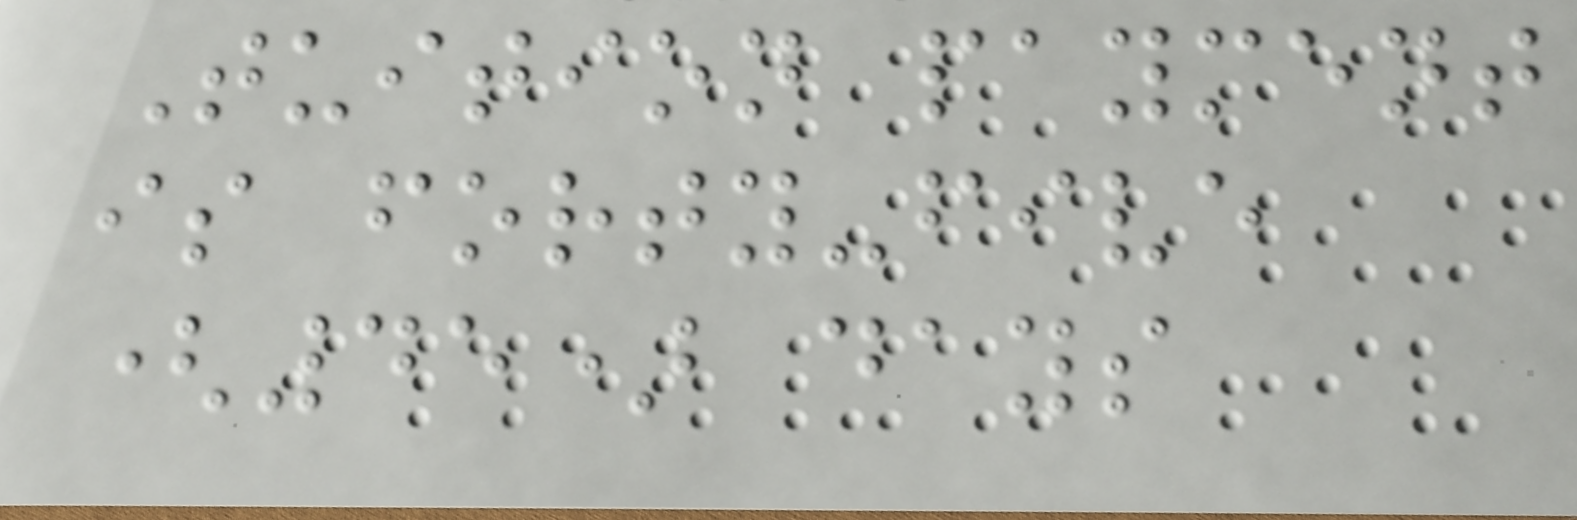Tuition payment
is forty-five
(45) days
